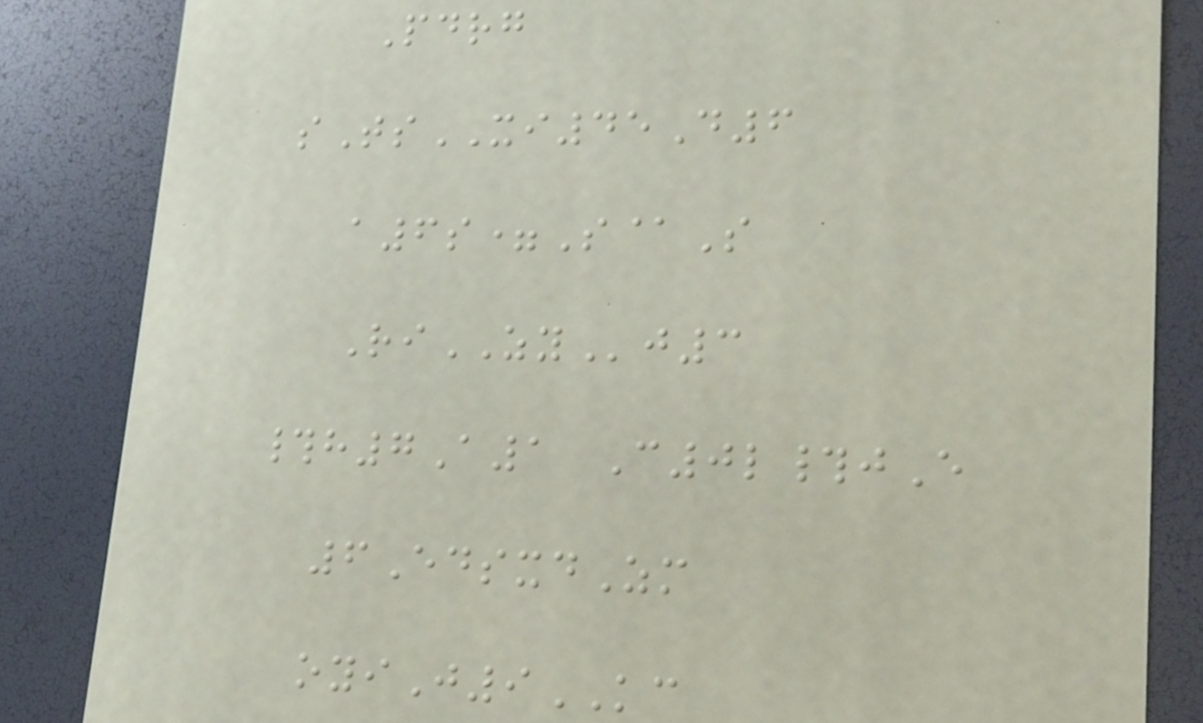Pdrg
sTsXI45D6
a6s=S@S
RiZYj3
#h7A1 C0l#jE
6EdsxdZm
oyiJ9KC
